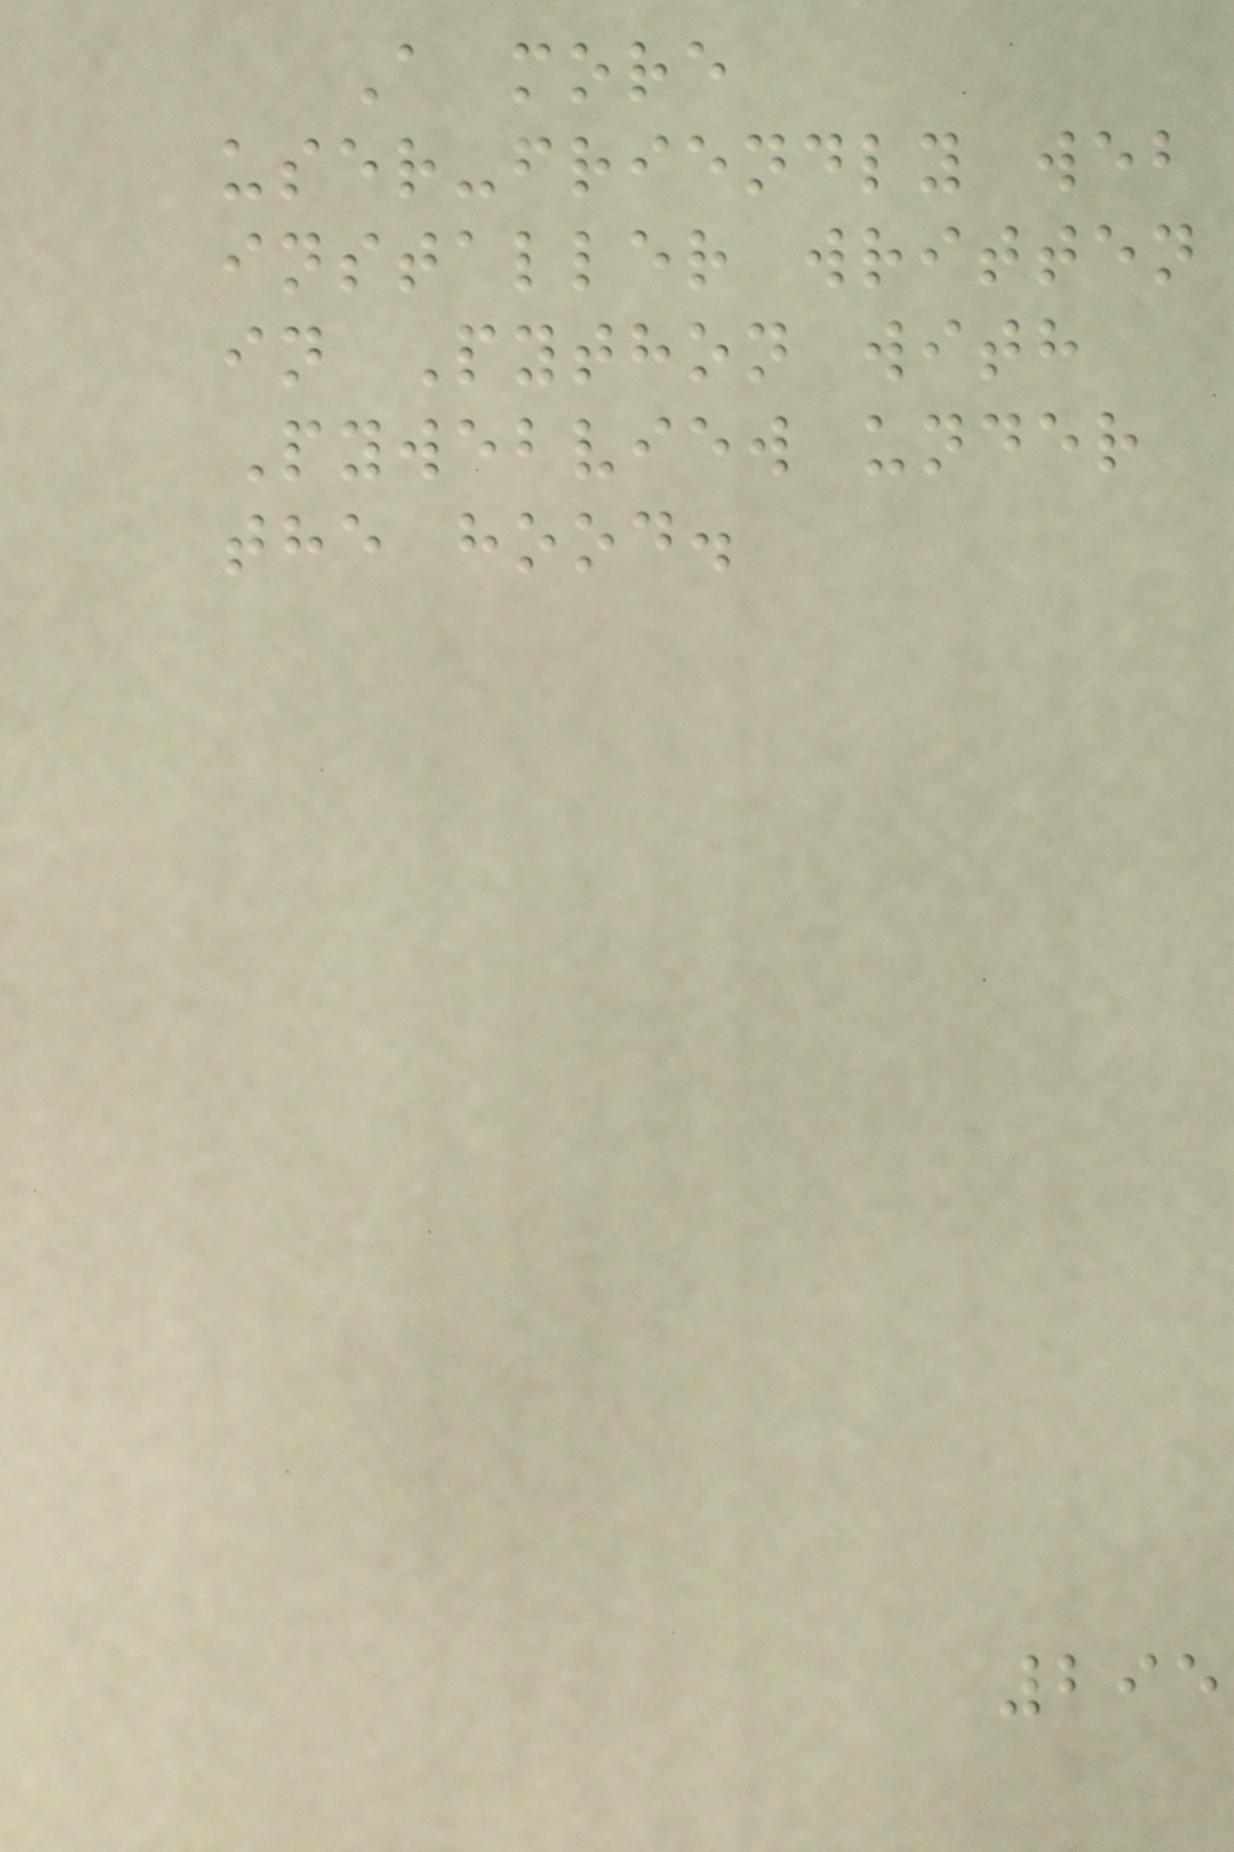A more
user-friendly web
installer written
in Python with
Pywebview under
the hood.
295
